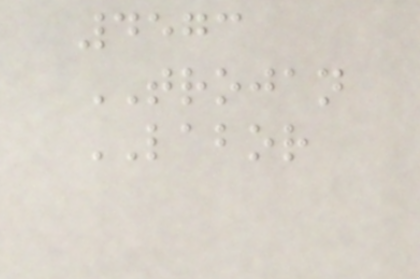4573
TROJAN
LABOR
